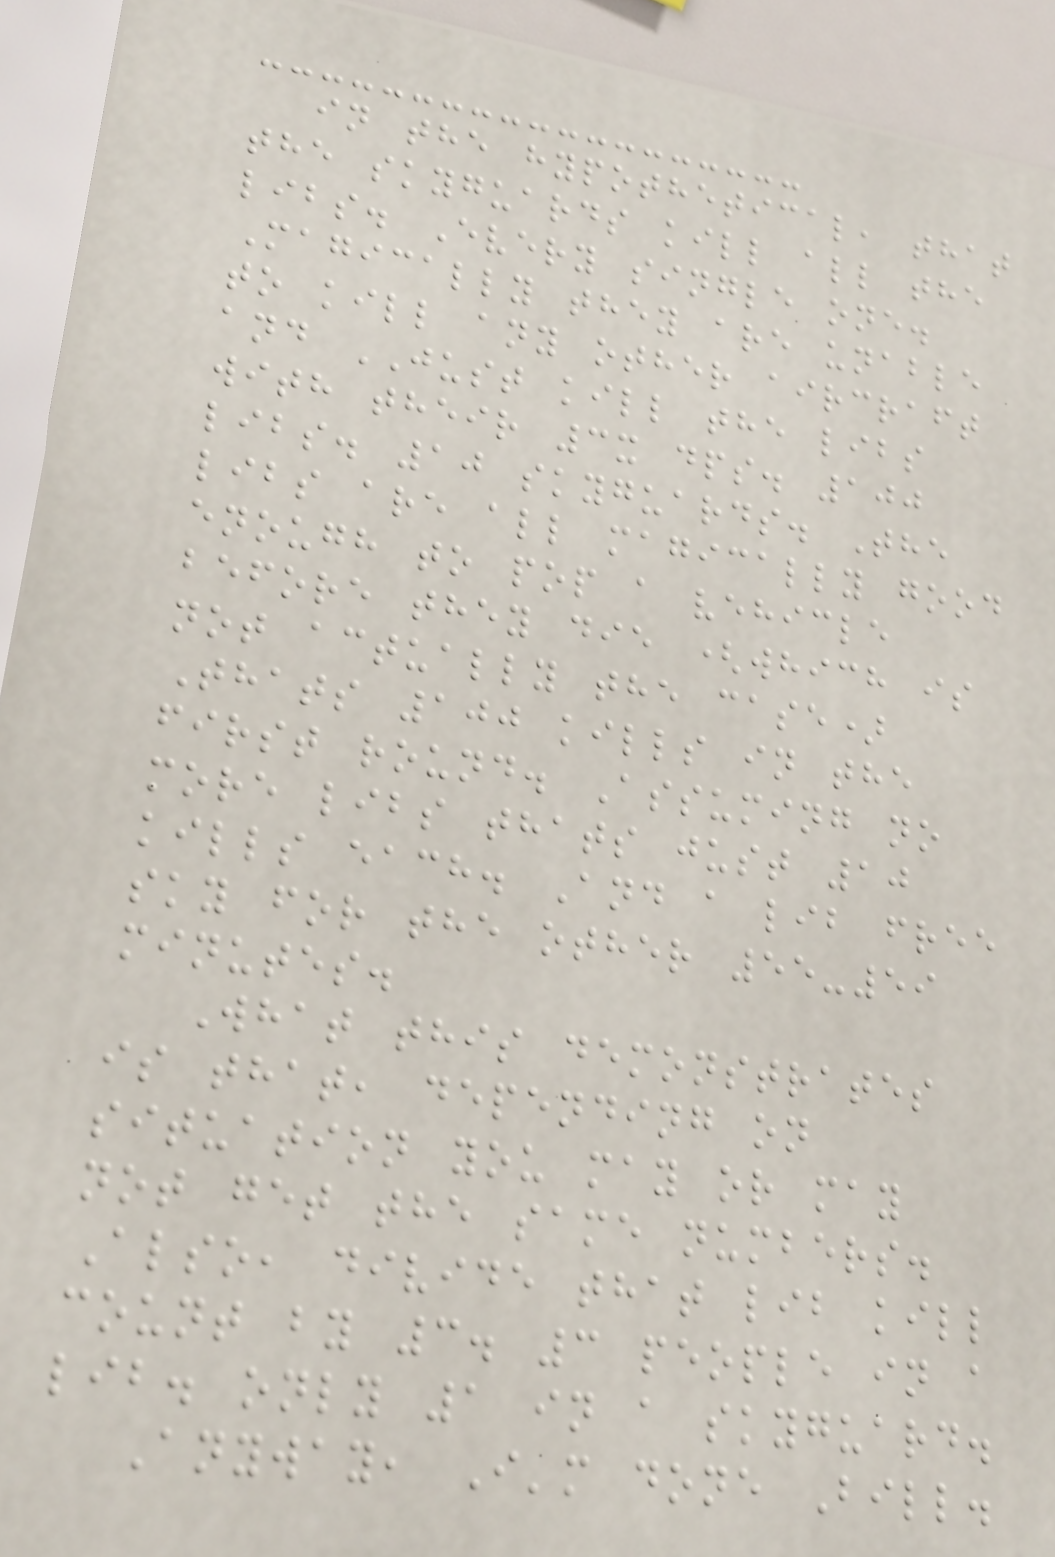in the hypothetical, that
the skyguards kill all the
libs. Every single one.
Magically they are unable
to kill any other aircraft
and JUST kill the libs
with their 3x dps. 100
libs. 10 skyguards. The
libs are all magically good
enough to pop a vehicle
before they die (which is
not actually the case)
Thats 100 kills in the
first round. Assuming no
more libs thats just 10
kills each. And a lib free
sky for the other 55-59
minutes.
What this demonstrates
is that, depending on
situation you may or may
not get the same numbers.
Also, divide that lib kill
count by 3. 3 people in a
lib. only 1 in a skyguard.
Anyway, I'm done Bill.
